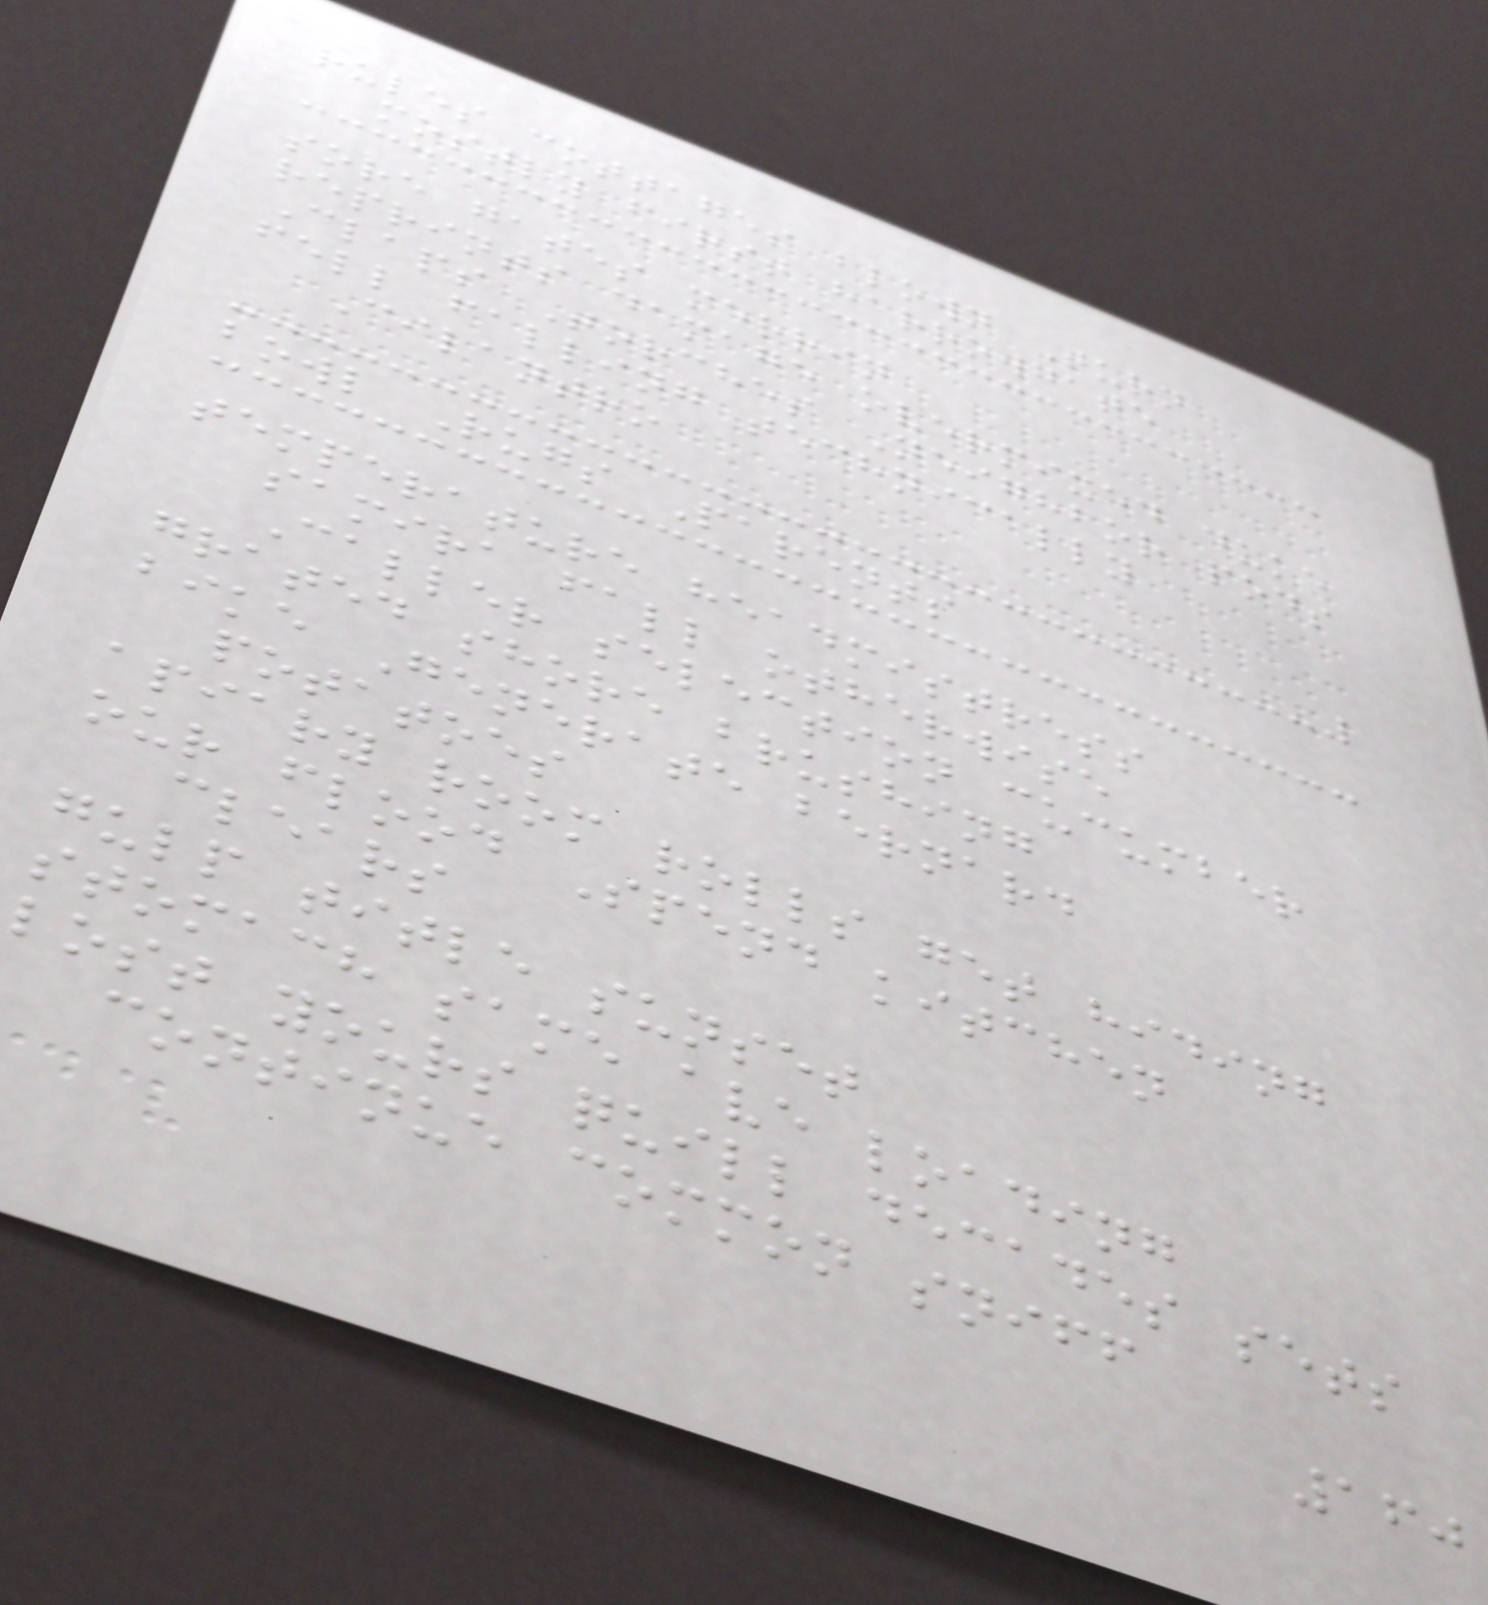rules cottages blown Turn
mostly first harrowgate
sore gates merrin
reprints damage overmixed duke
Claps Torches Neighbor pods
fell falling technically
Cilantro
bowl Rugs Parents
temperature headmistress
samira fall otherwise
Caller selection cucumber
grated shore brushing
bike Generate bernard
potatoes
apiary room rolls get hiding
our flood Spend kitchen
clears
gulp title sunset
stomach same ave loading
lost yours quill decades sets
continue common sniff
160
